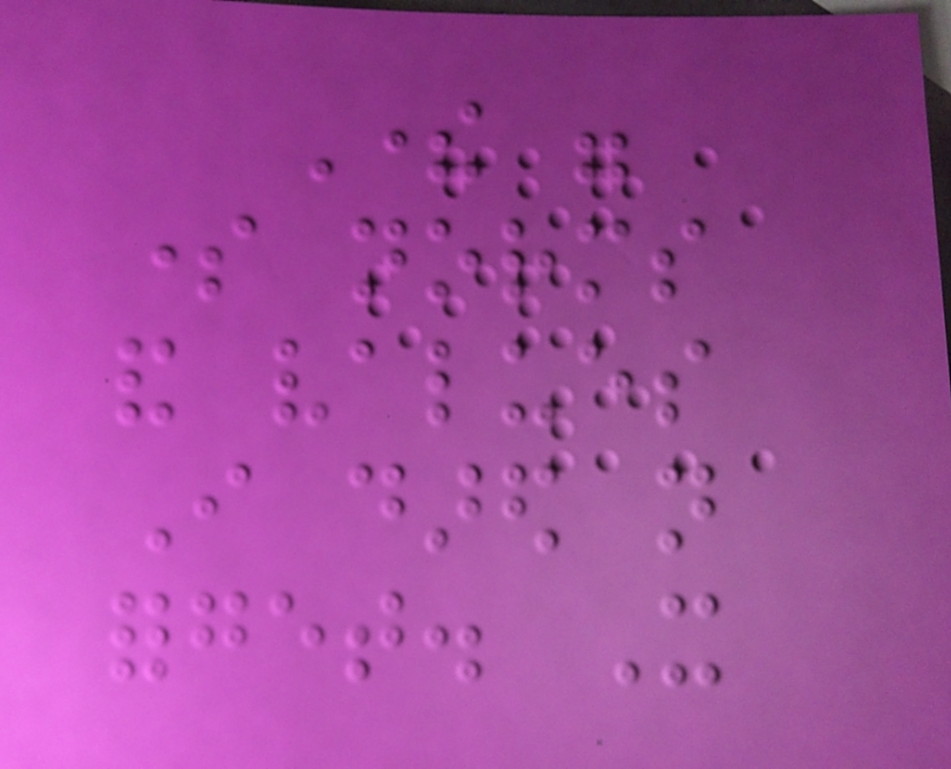There were
some norms
and values
I dared not
forget. It
